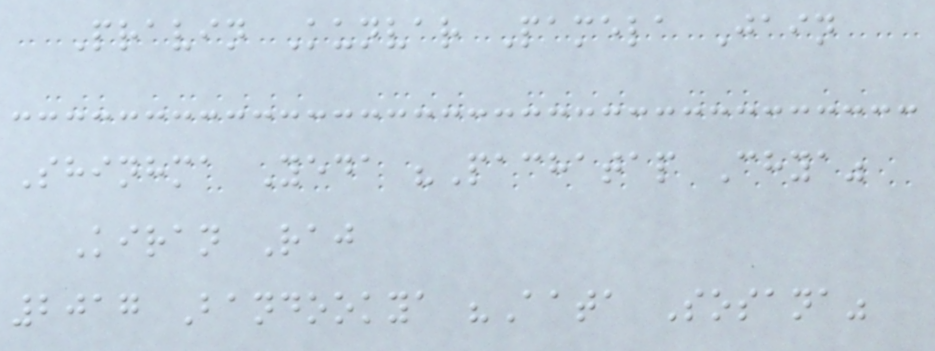Pravin Kunvar Pamela Jain
Shinhma Yeda "Pachatap Chya"
Kiran Raj
2017 Bandookya "Aata Sosana"
